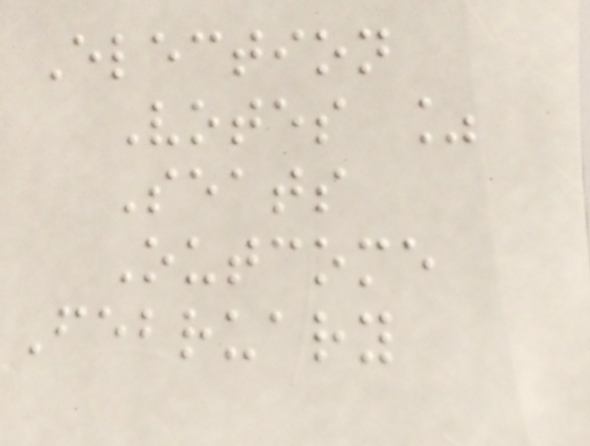Election
Votes %
Seats
Outcome
February
